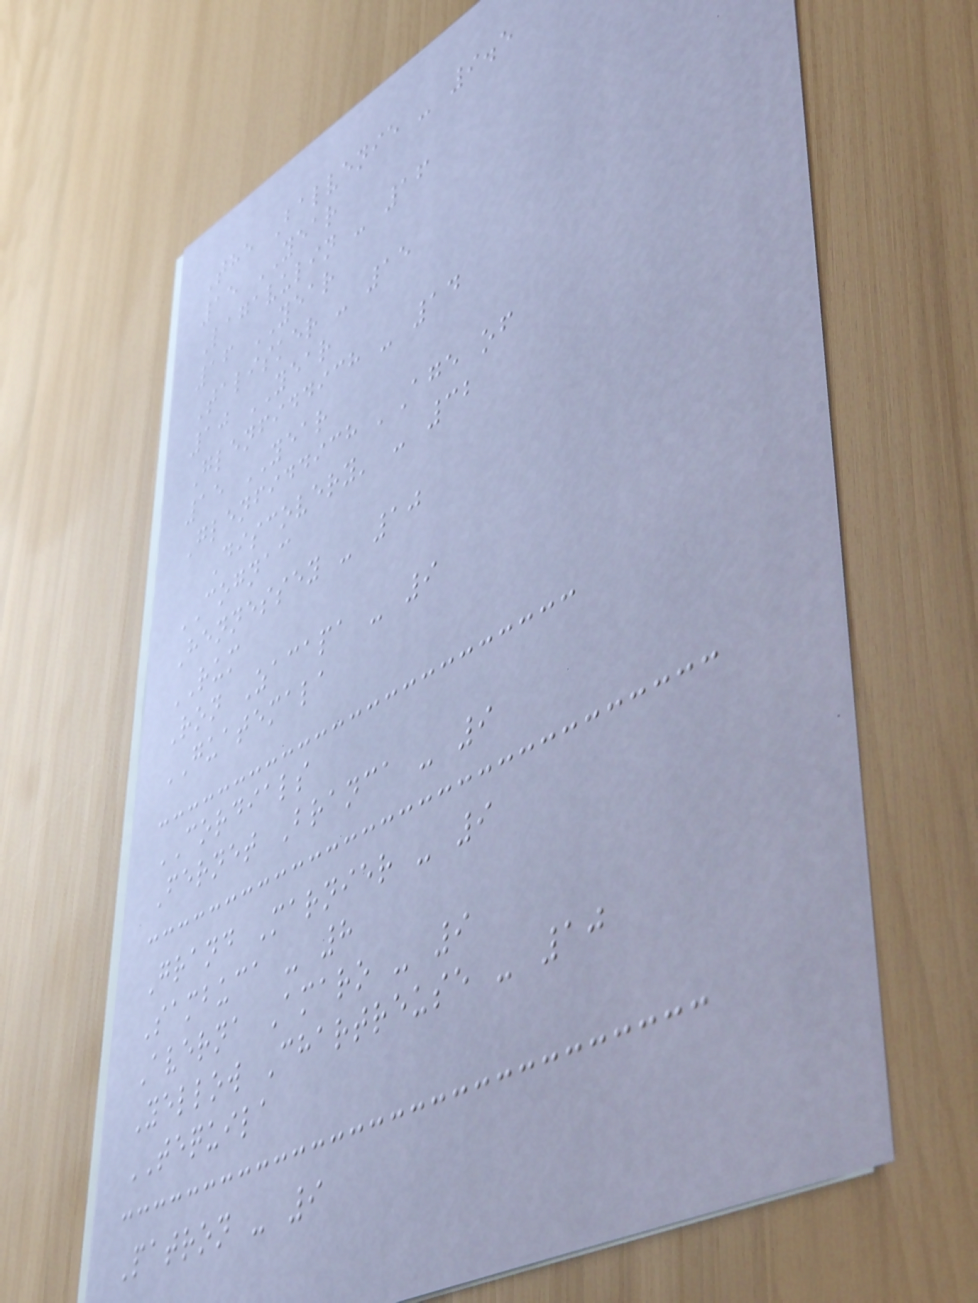The Balvenie - 9.5
15 YEAR
Lagavulin - 16
16 YEAR
Talisker - 15
10 YEAR
Glenfiddich - 14
15 YEAR
Glenfiddich 'Age of
Discovery' - 32
COGNAC
Hennessey - 10
RUM
Ron Zacapa - 9
GUATEMALA
CORDIALS
Fernet Branca - 9
Grand Marnier - 9
Sambuca - 8
Averna Amaro - 9
Yellow Chartreuse - 10
TEQUILA
Patron - 9
